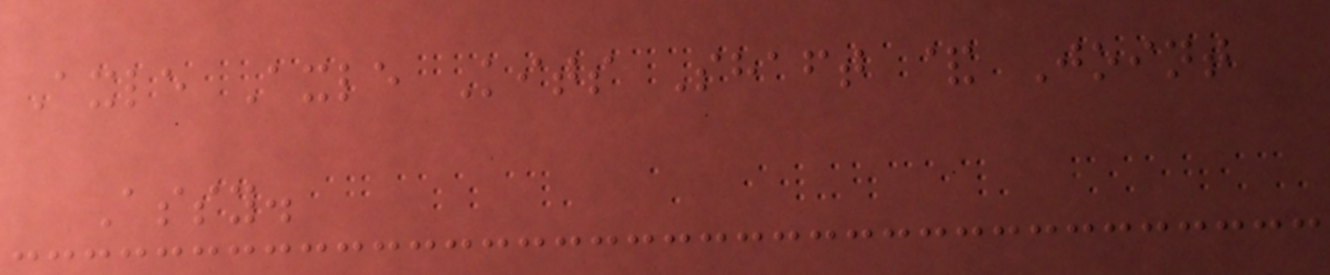Axle Axle Kits Shaft & Joint
Assy.
